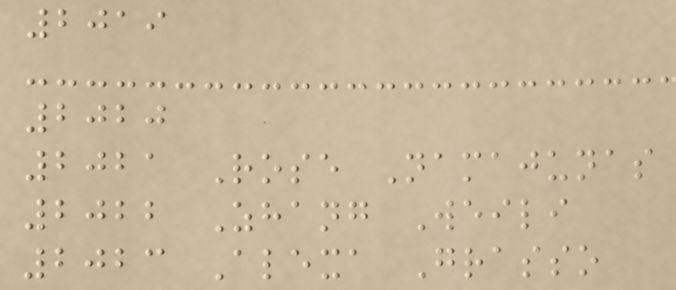2019
2020
2021 Rose Namajunas
2022 Zhang Weili
2023 Alexa Grasso
